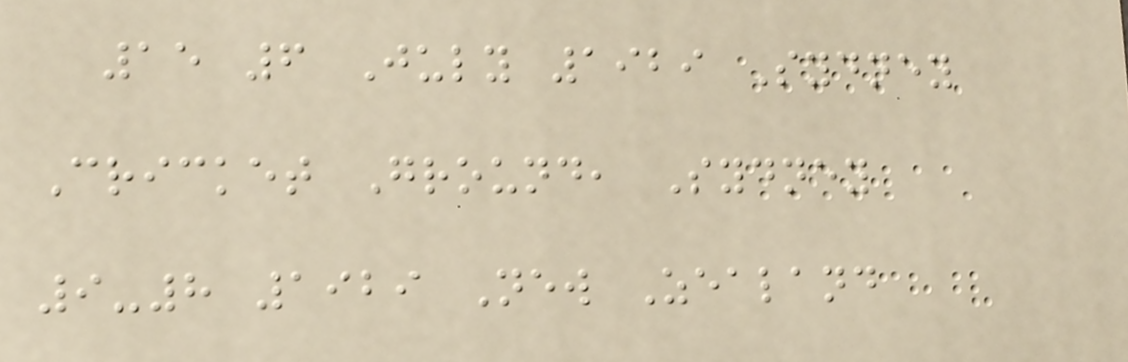15 6 July 1929 Sydney
Cricket Ground, Sydney
9-8 1929 New Zealand
